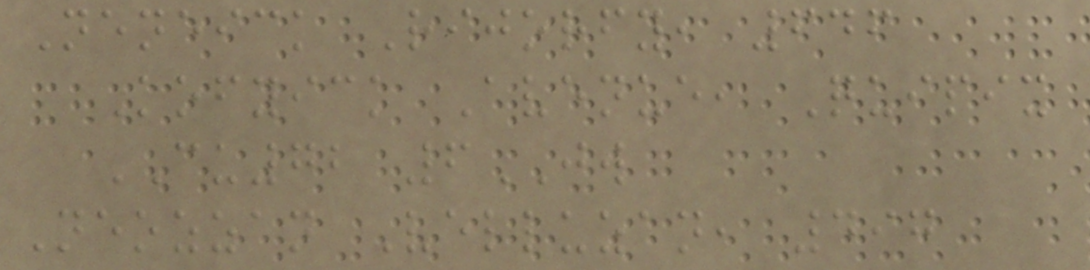Neneick Rijorfy, 646
Kofyick Avenue, Quipix
CU72 6JW
Neozzan Velluzan, 497
